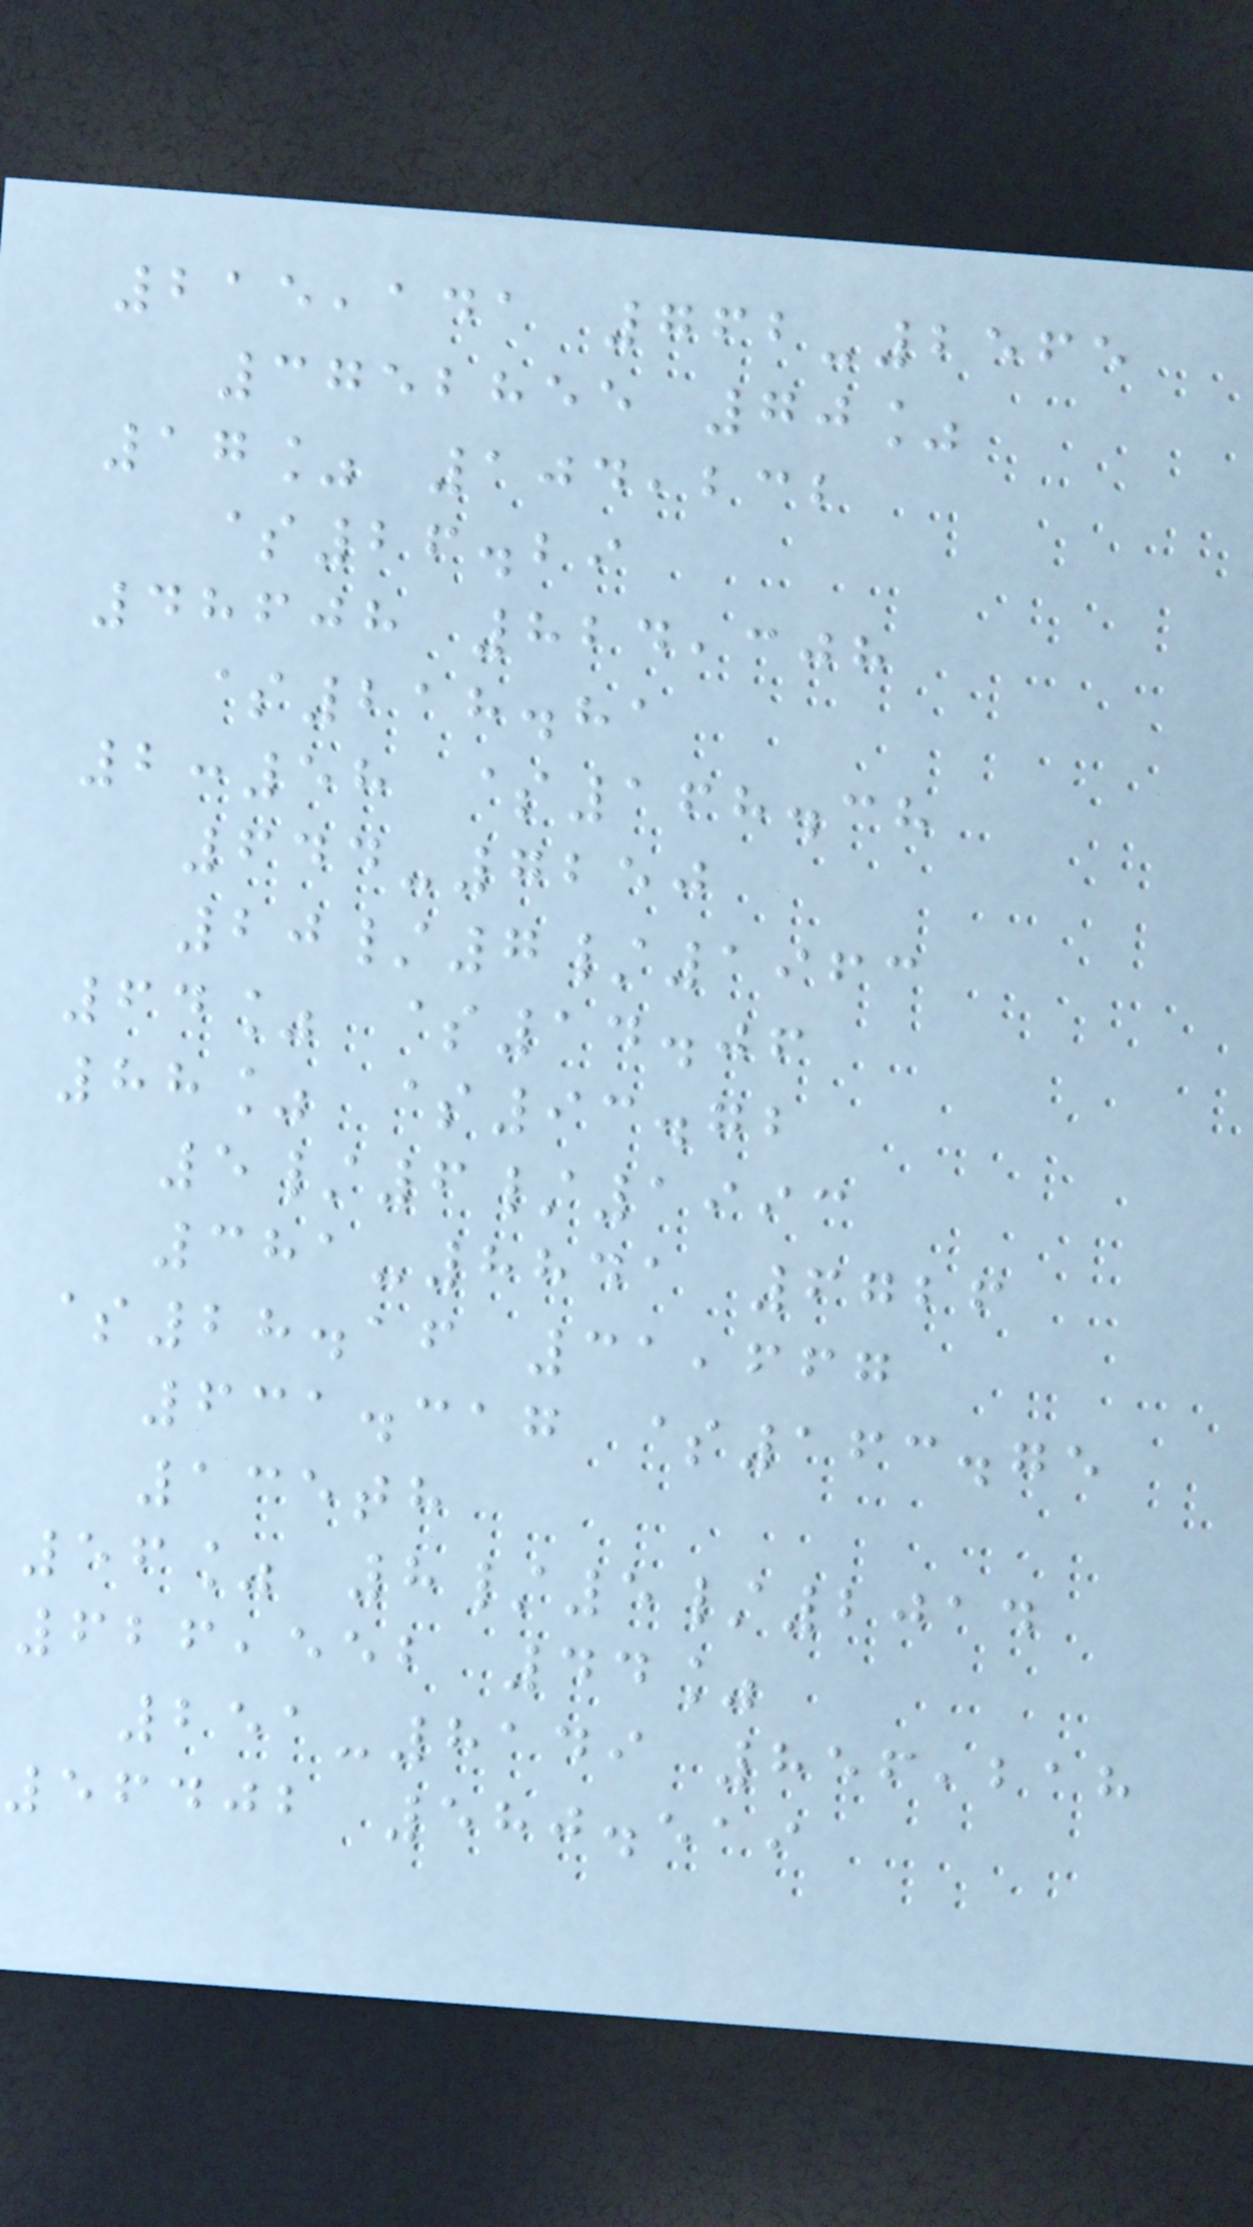215,141 762-2565
3752855 70%
17% 104,232
$26.29
48608 824,308
$218.81
2:58 $168.38
644-7250
20/7/1963
64% $14.06
88% $93.72
5/6/1993
381-8841 6726
$28.16 31,667
631.317 $163.75
135th
56% 8/5/2014
626,552 44%
251-8149 856,218
56402 580.519
